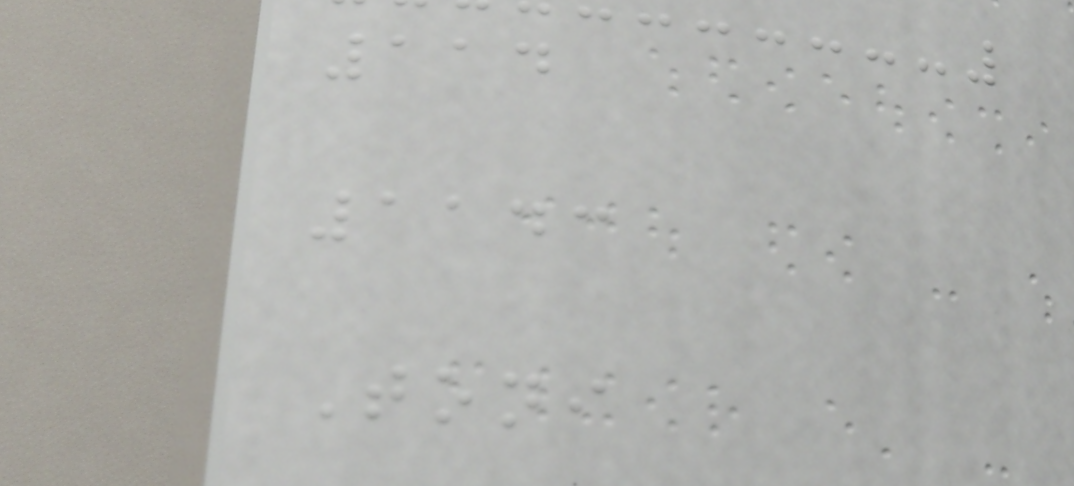114
1143
Toni
